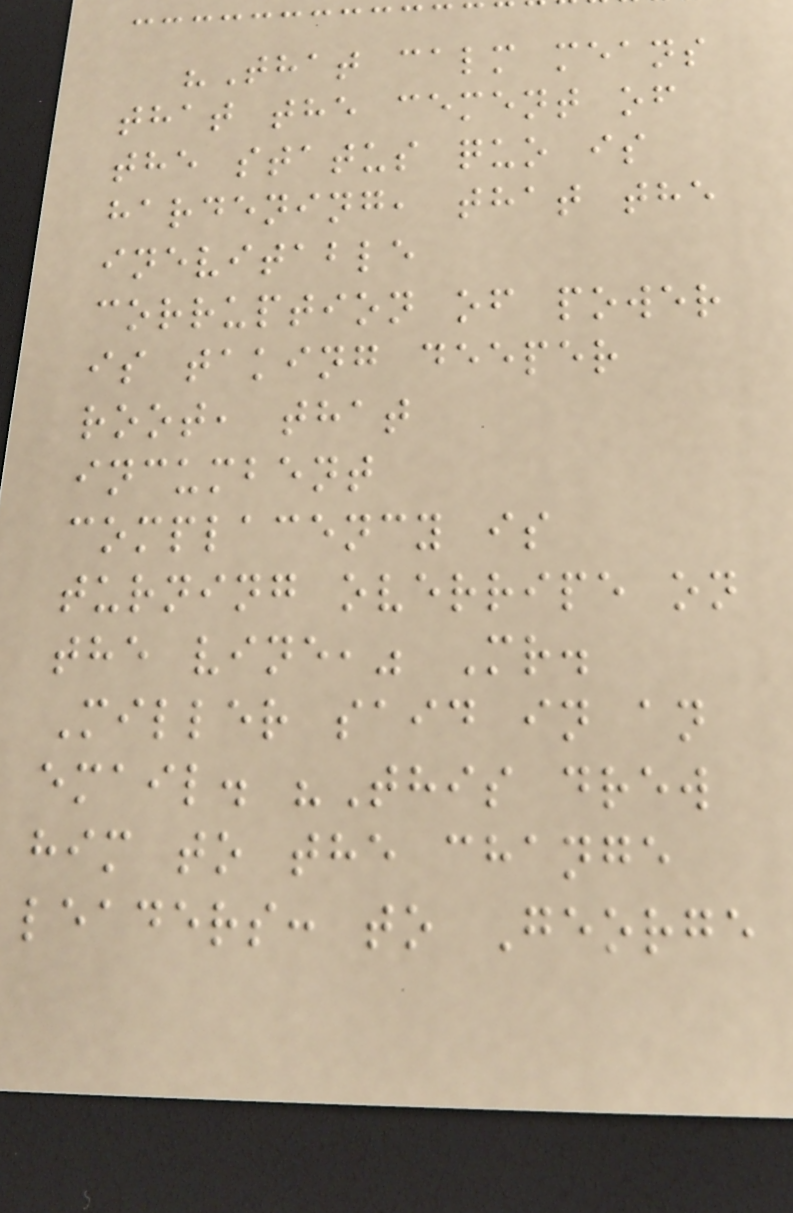"That calm means
that the cement of
the status quo is
hardening, that the
inevitable
corruption of power
is taking deeper
root, that
incumbent
complacency is
turning overripe on
the vine," Mr.
Miller said in an
email. "This drew
him to the change
leaders: to George
